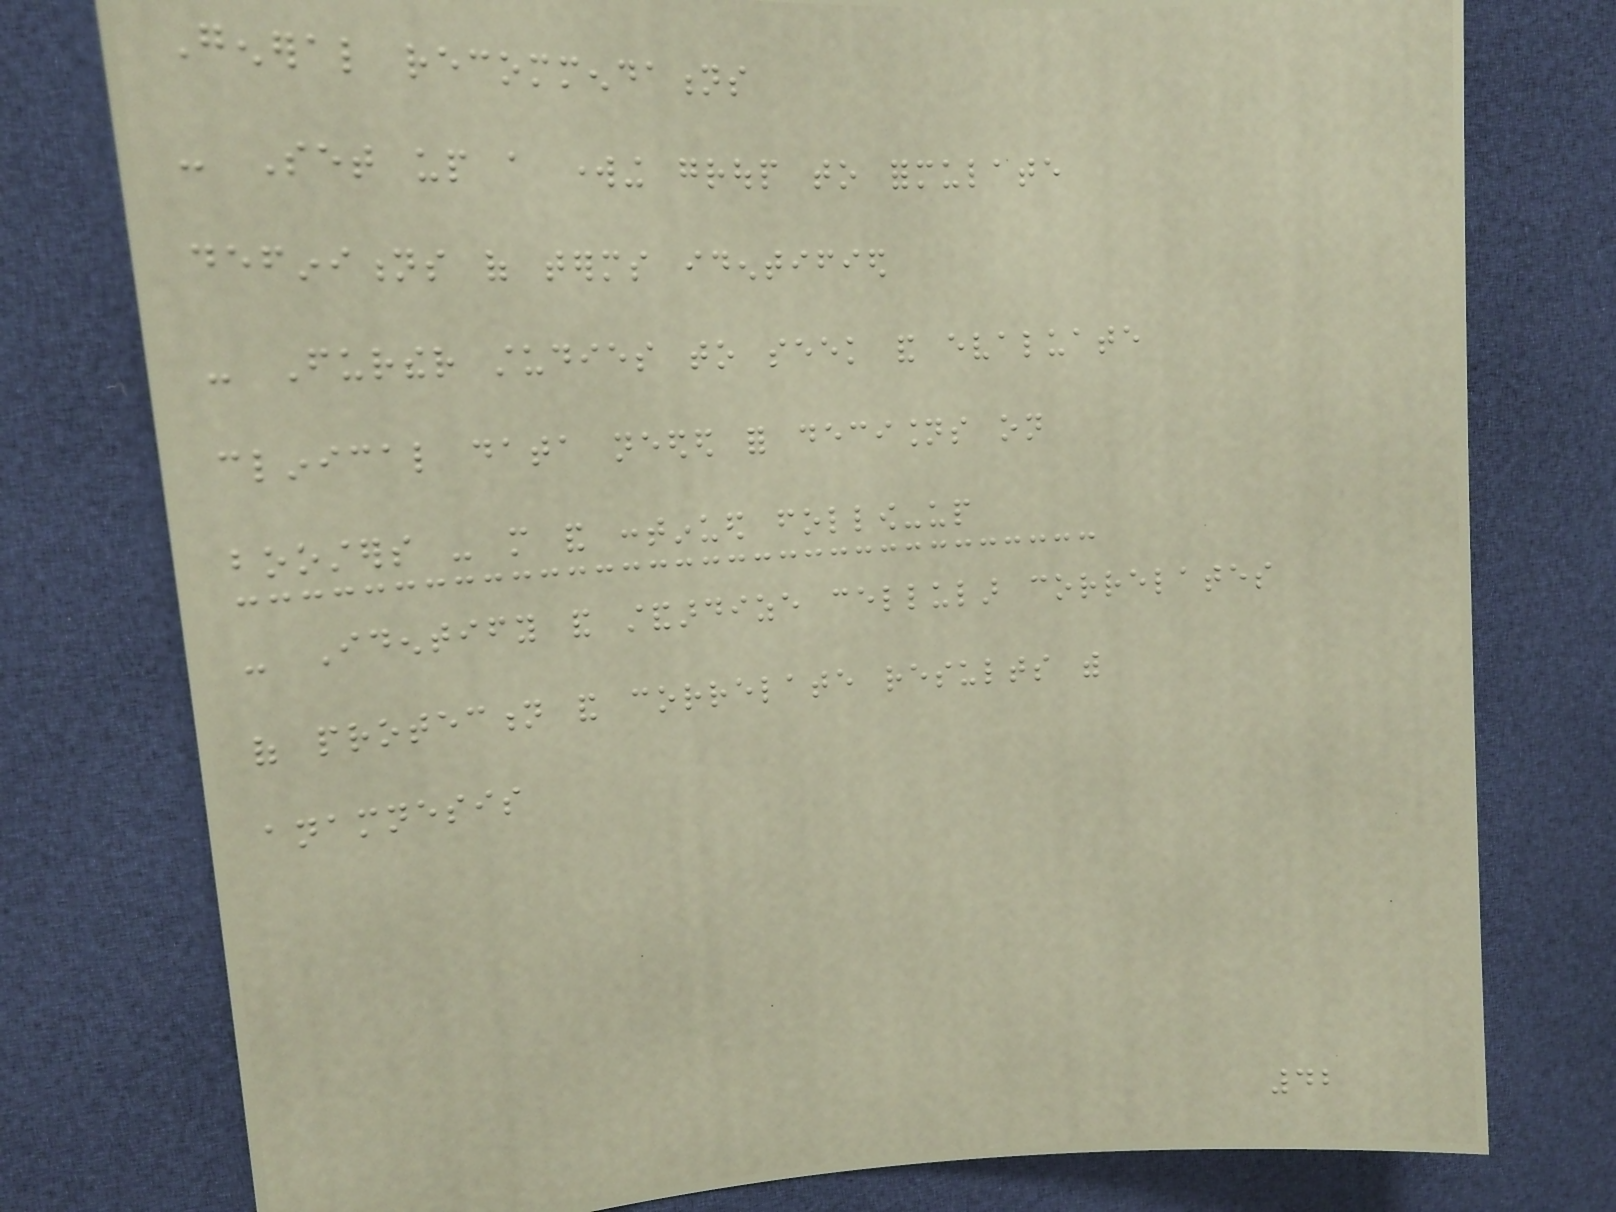General recommendations
- Set up a working group to formulate
definitions of terms identified
- Further studies to seek and evaluate
clinical data needed for decisions on
boosters - more and continued follow-up
- Identify and standardize cellular correlates
of protection and correlate results with
anamnesis
42
